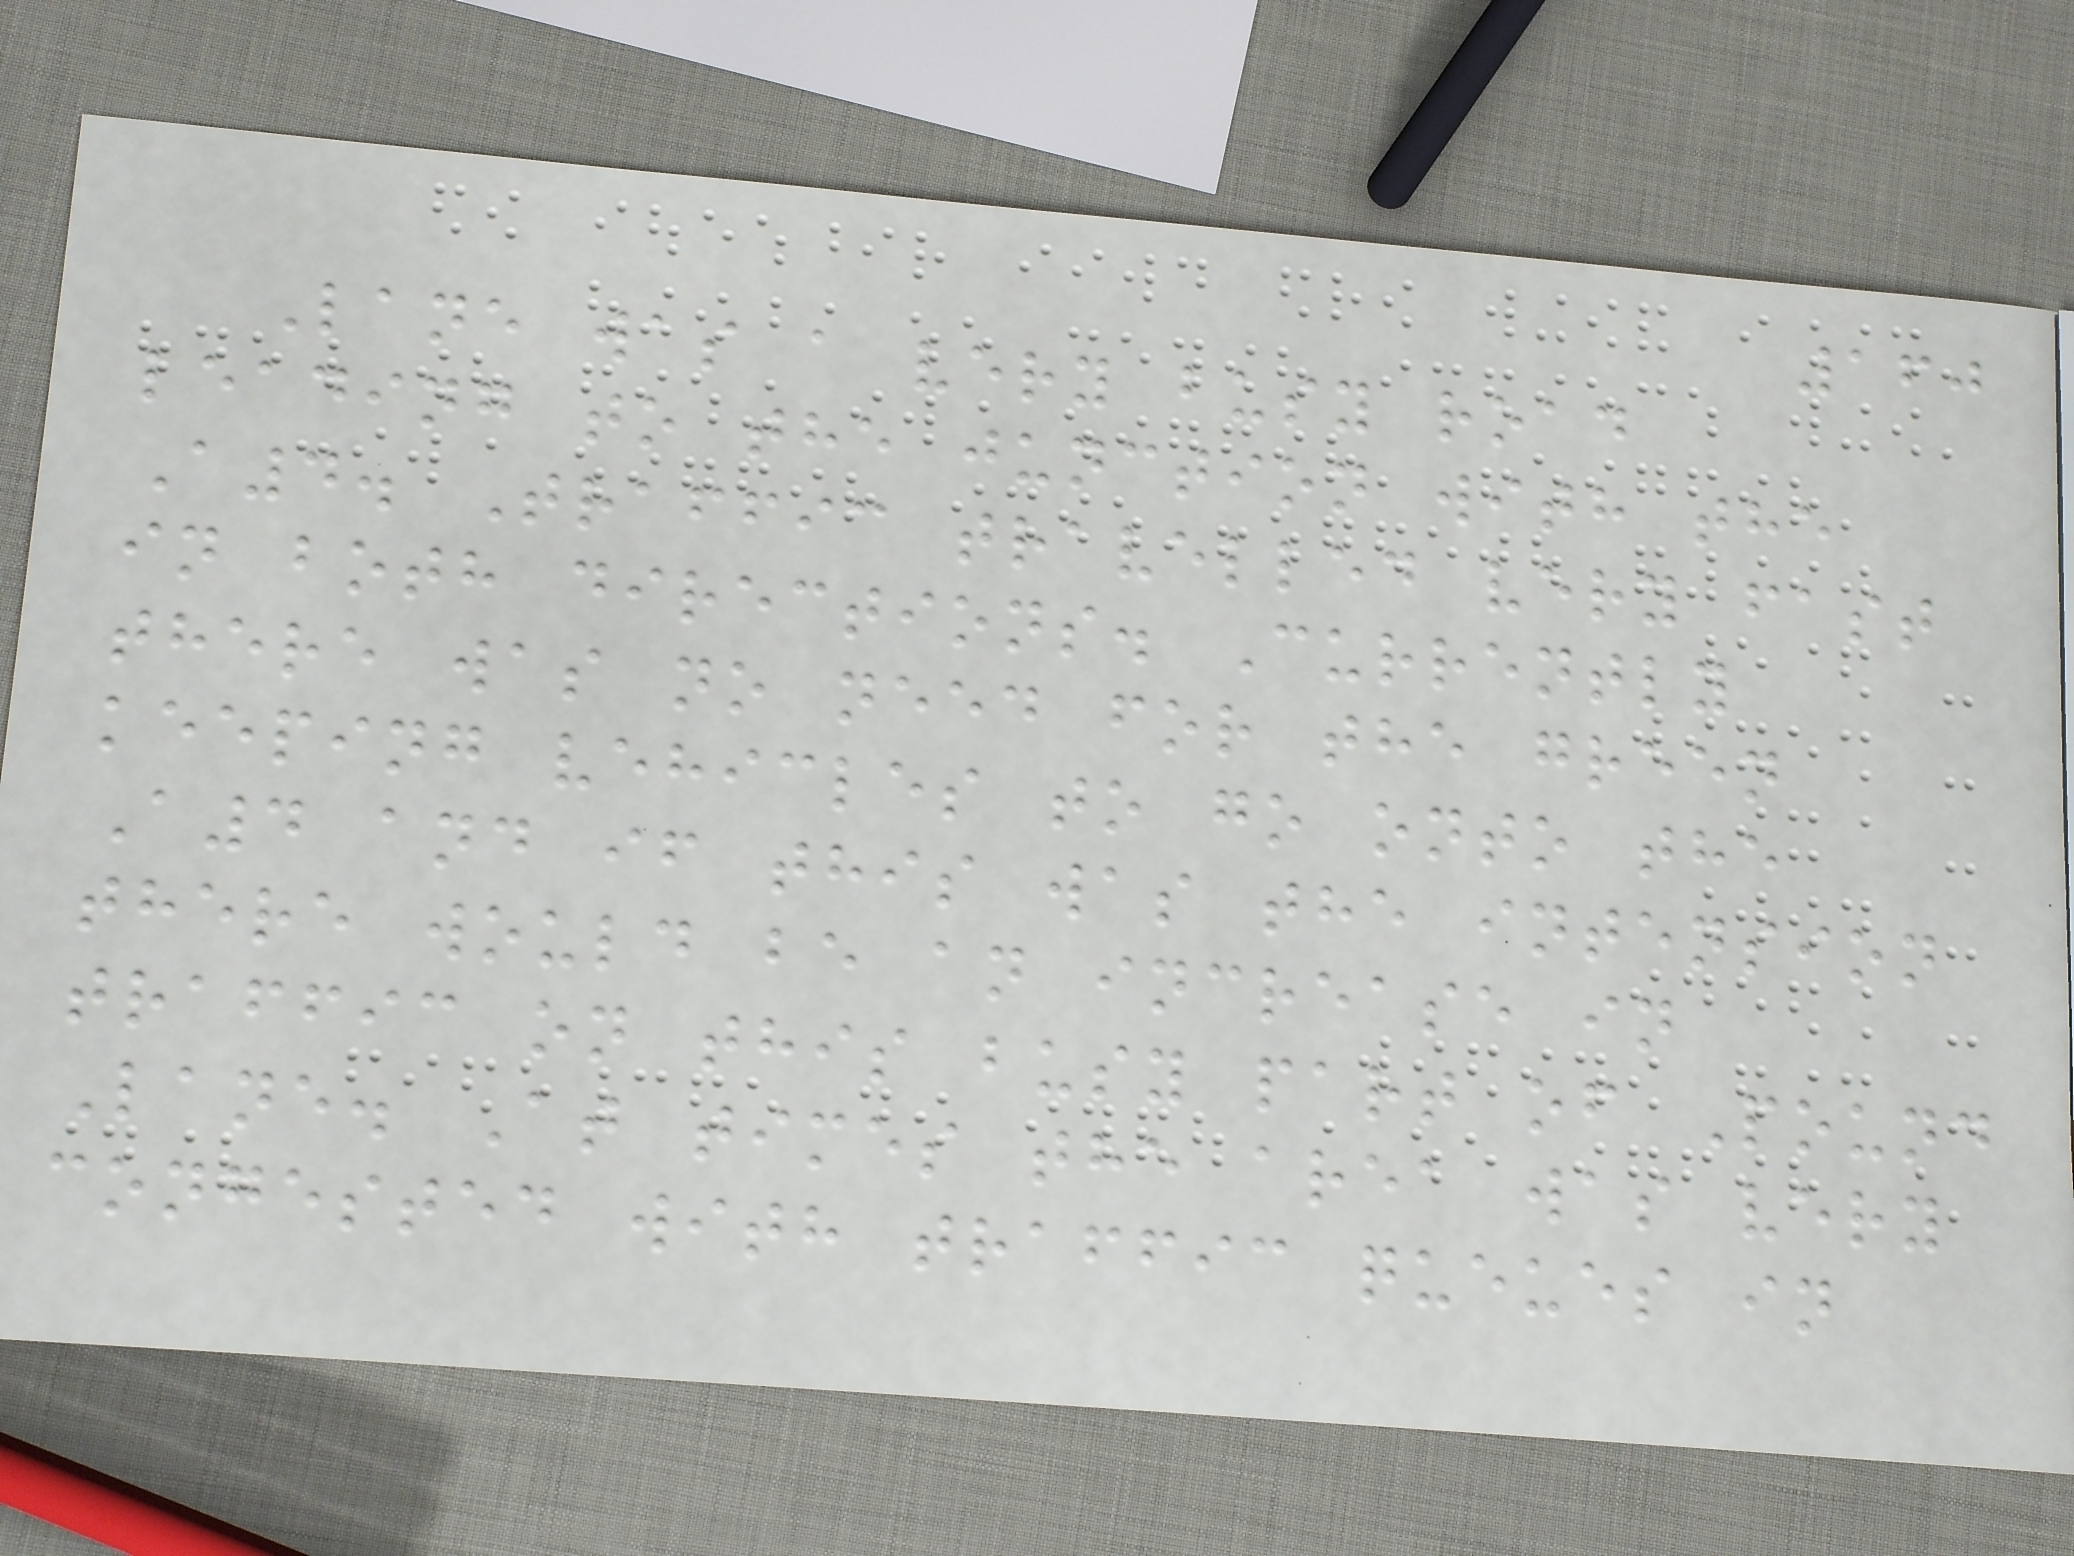160
Lane was a very busy road
leading to the junction with the
A4. Traffic travelled very fast
in both directions. Currently
there was no need for the green
keeping vehicles to go onto the
A4 and if this was the intension
there would be an increase in
traffic on this busy part of Pound
Lane. At times the area was very
congested with traffic queues in
